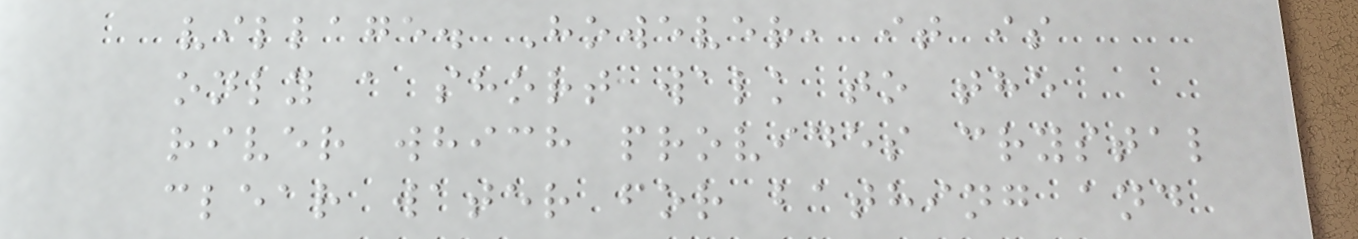village. However, it is
only a short walk to the
river which provides crystal
clear water for bathing and
